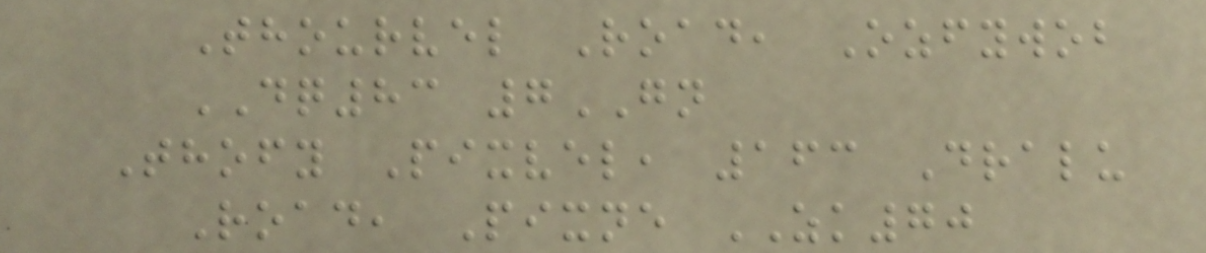Thourvel Road, Ozfywob
DQ83 7GN
Thofy Pixvel, 163 Dralu
Road, Pixne ZK70
